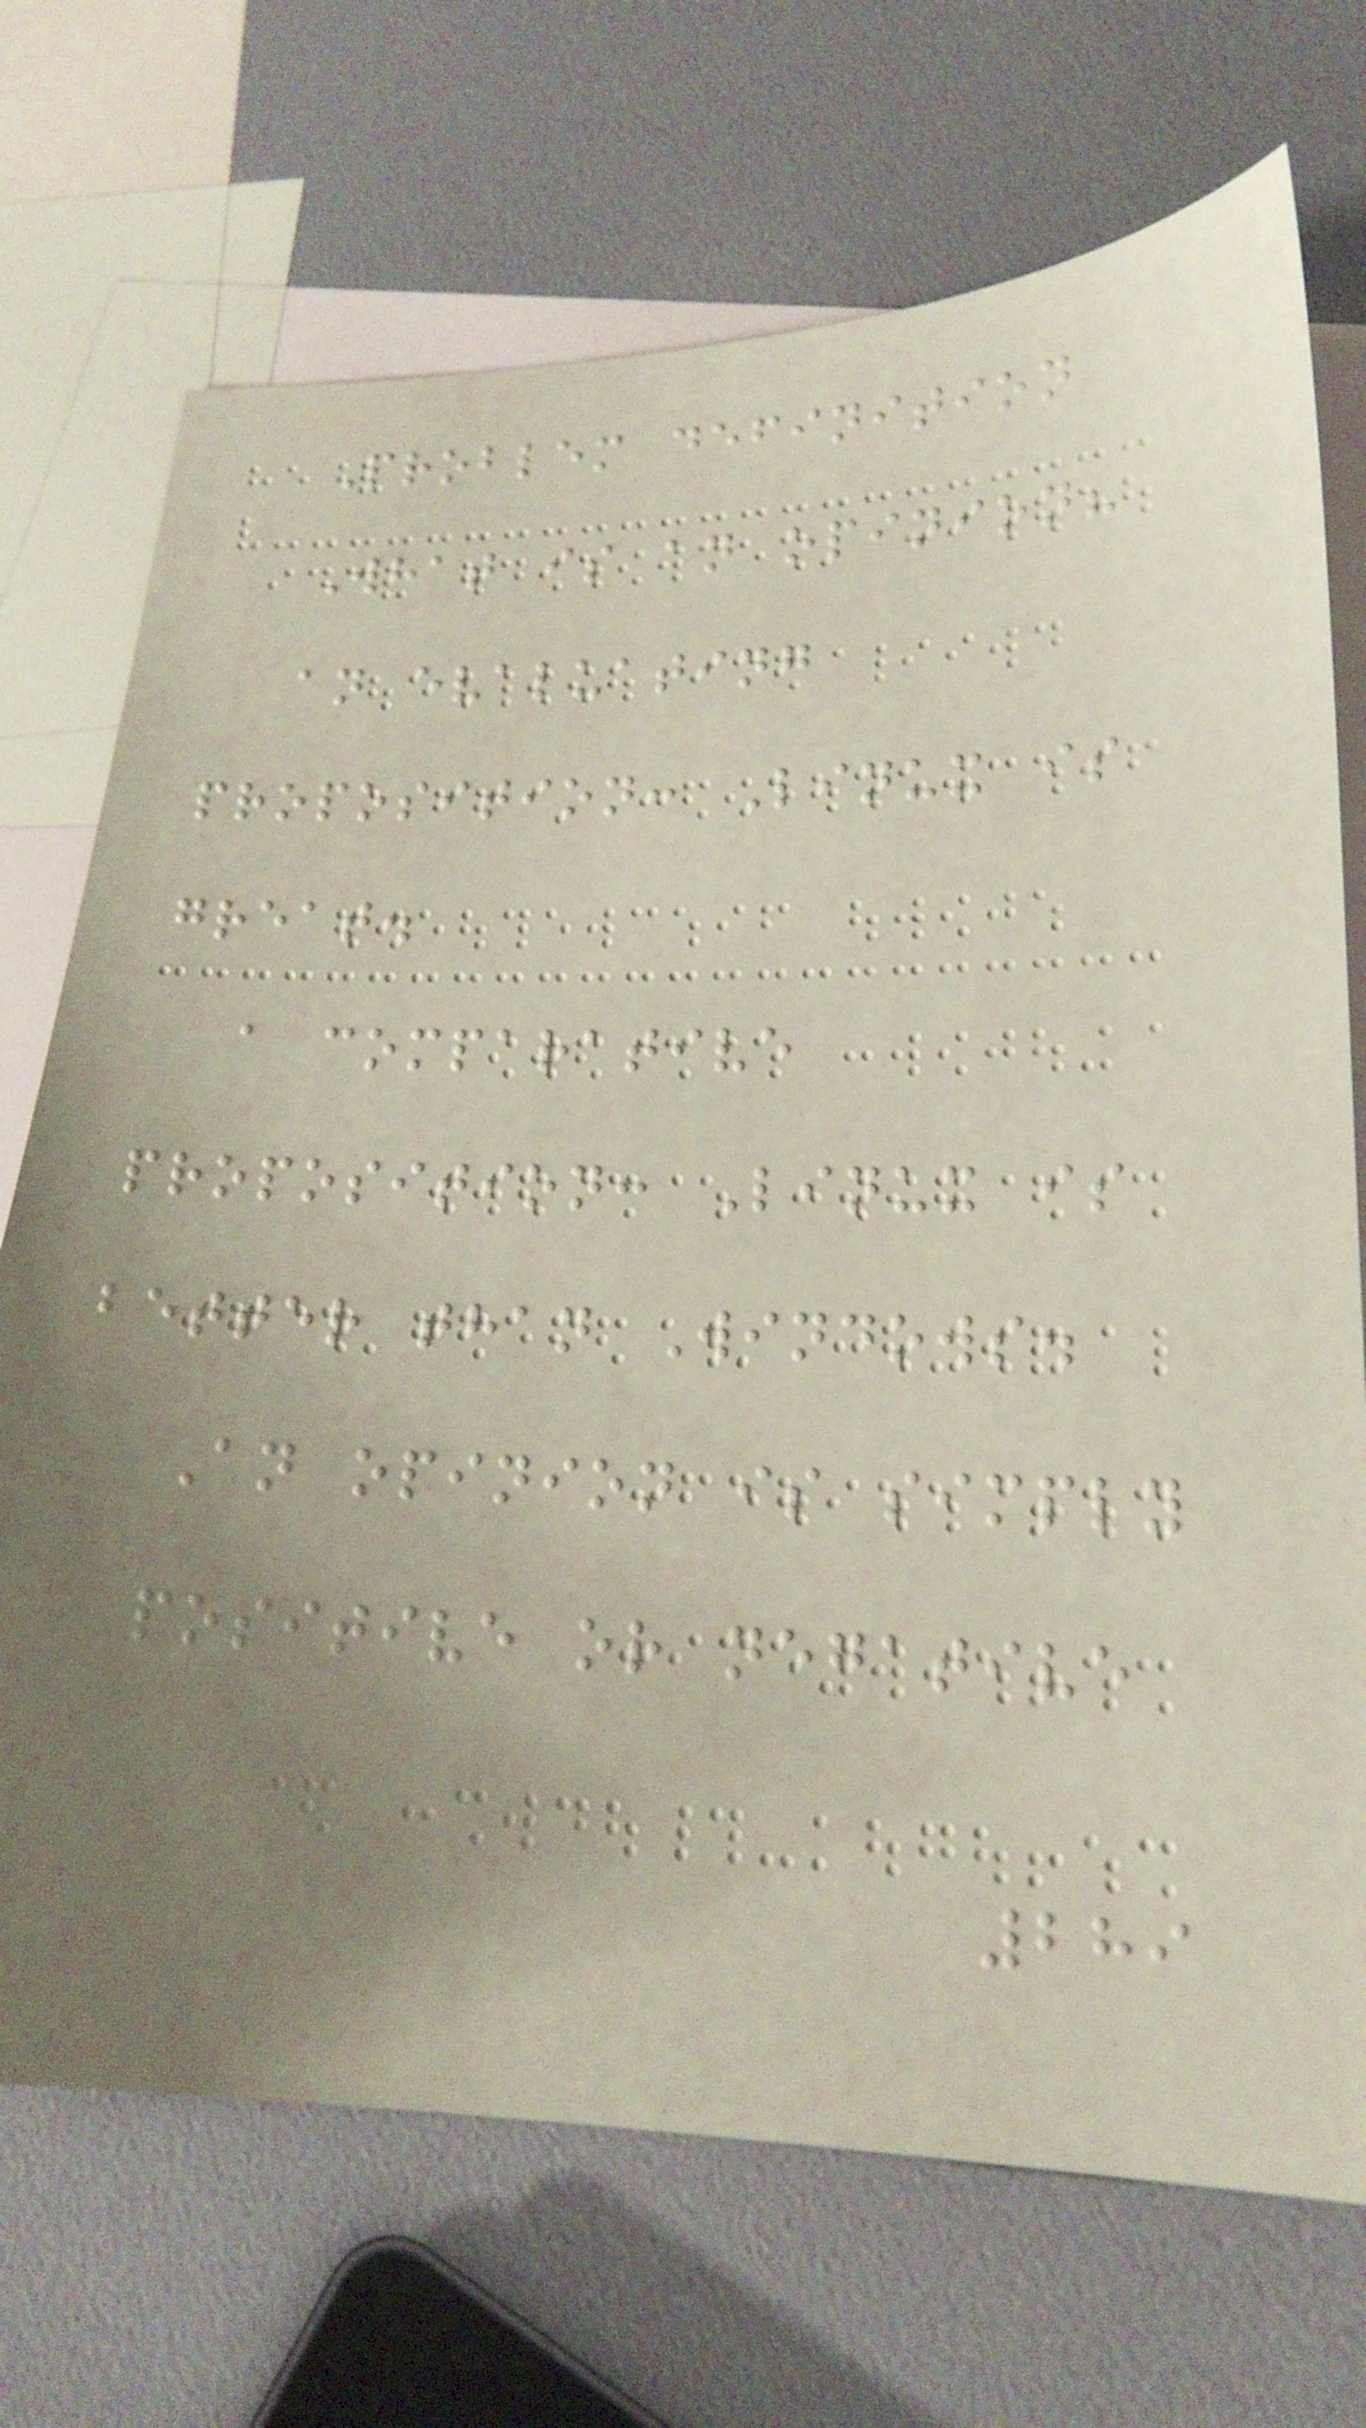Problem definition
What is an opinion?
an evaluating
proposition: Linux is
great.
a comparative
proposition: Linux is
better than Windows.
An opinion is simply
a positive or negative
289
